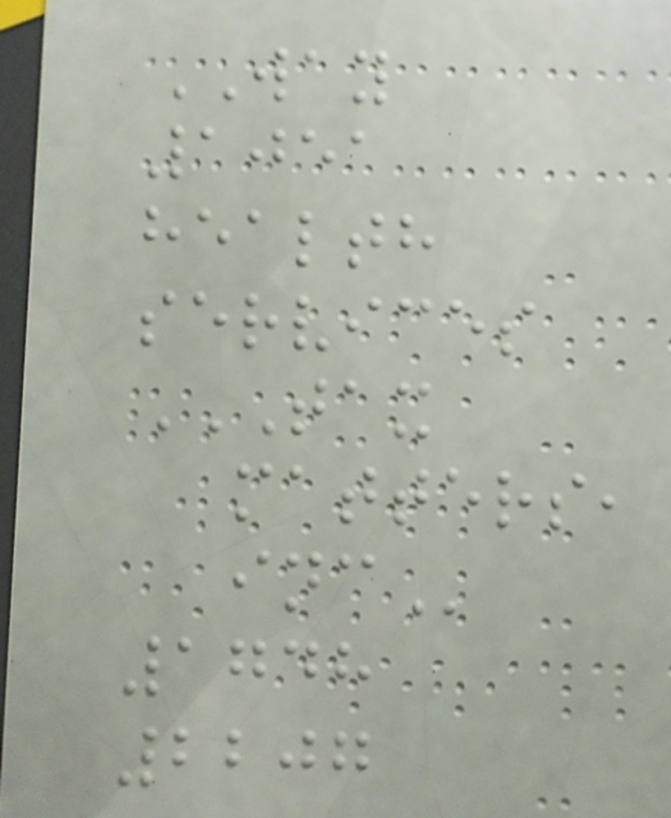WAY
1051
health
services
TAX
MATTERS,
INC
1748
2207
